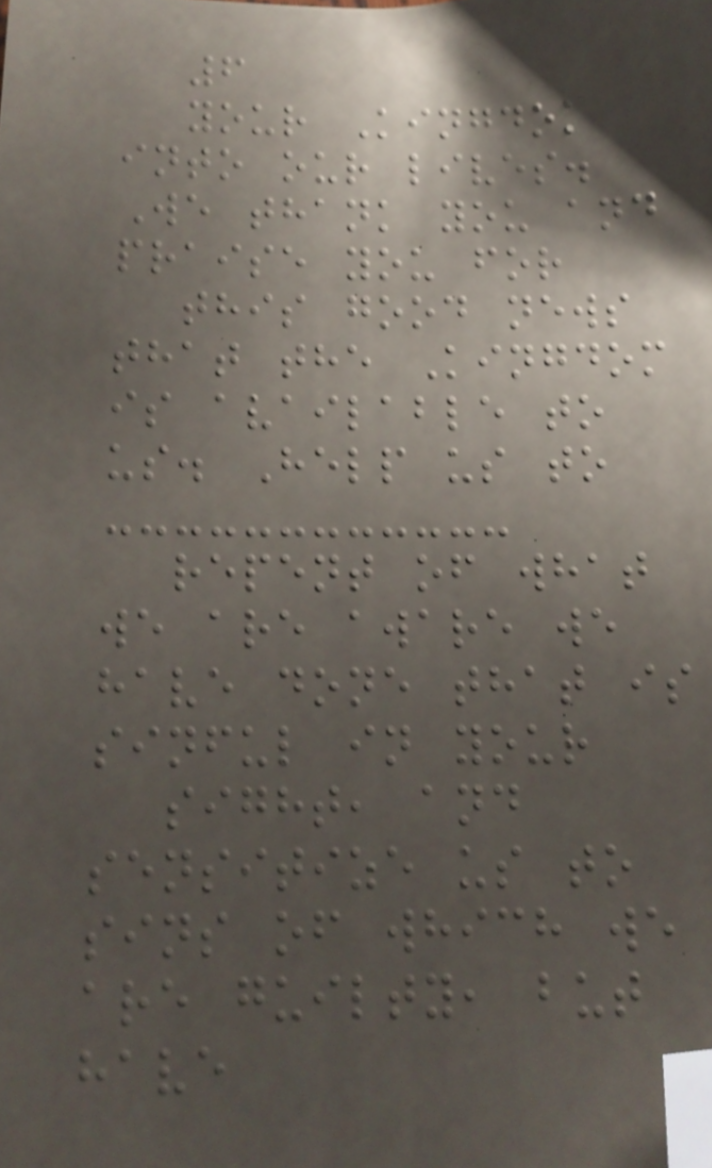6
your Kingdom
into our lives.
We thank you and
praise you for
this good news
that the Kingdom
is available to
us. Help us to
repent of what
we are aware we
have done that is
sinful in your
sight, and
sensitize us to
sins of which we
are guilty, but
have
